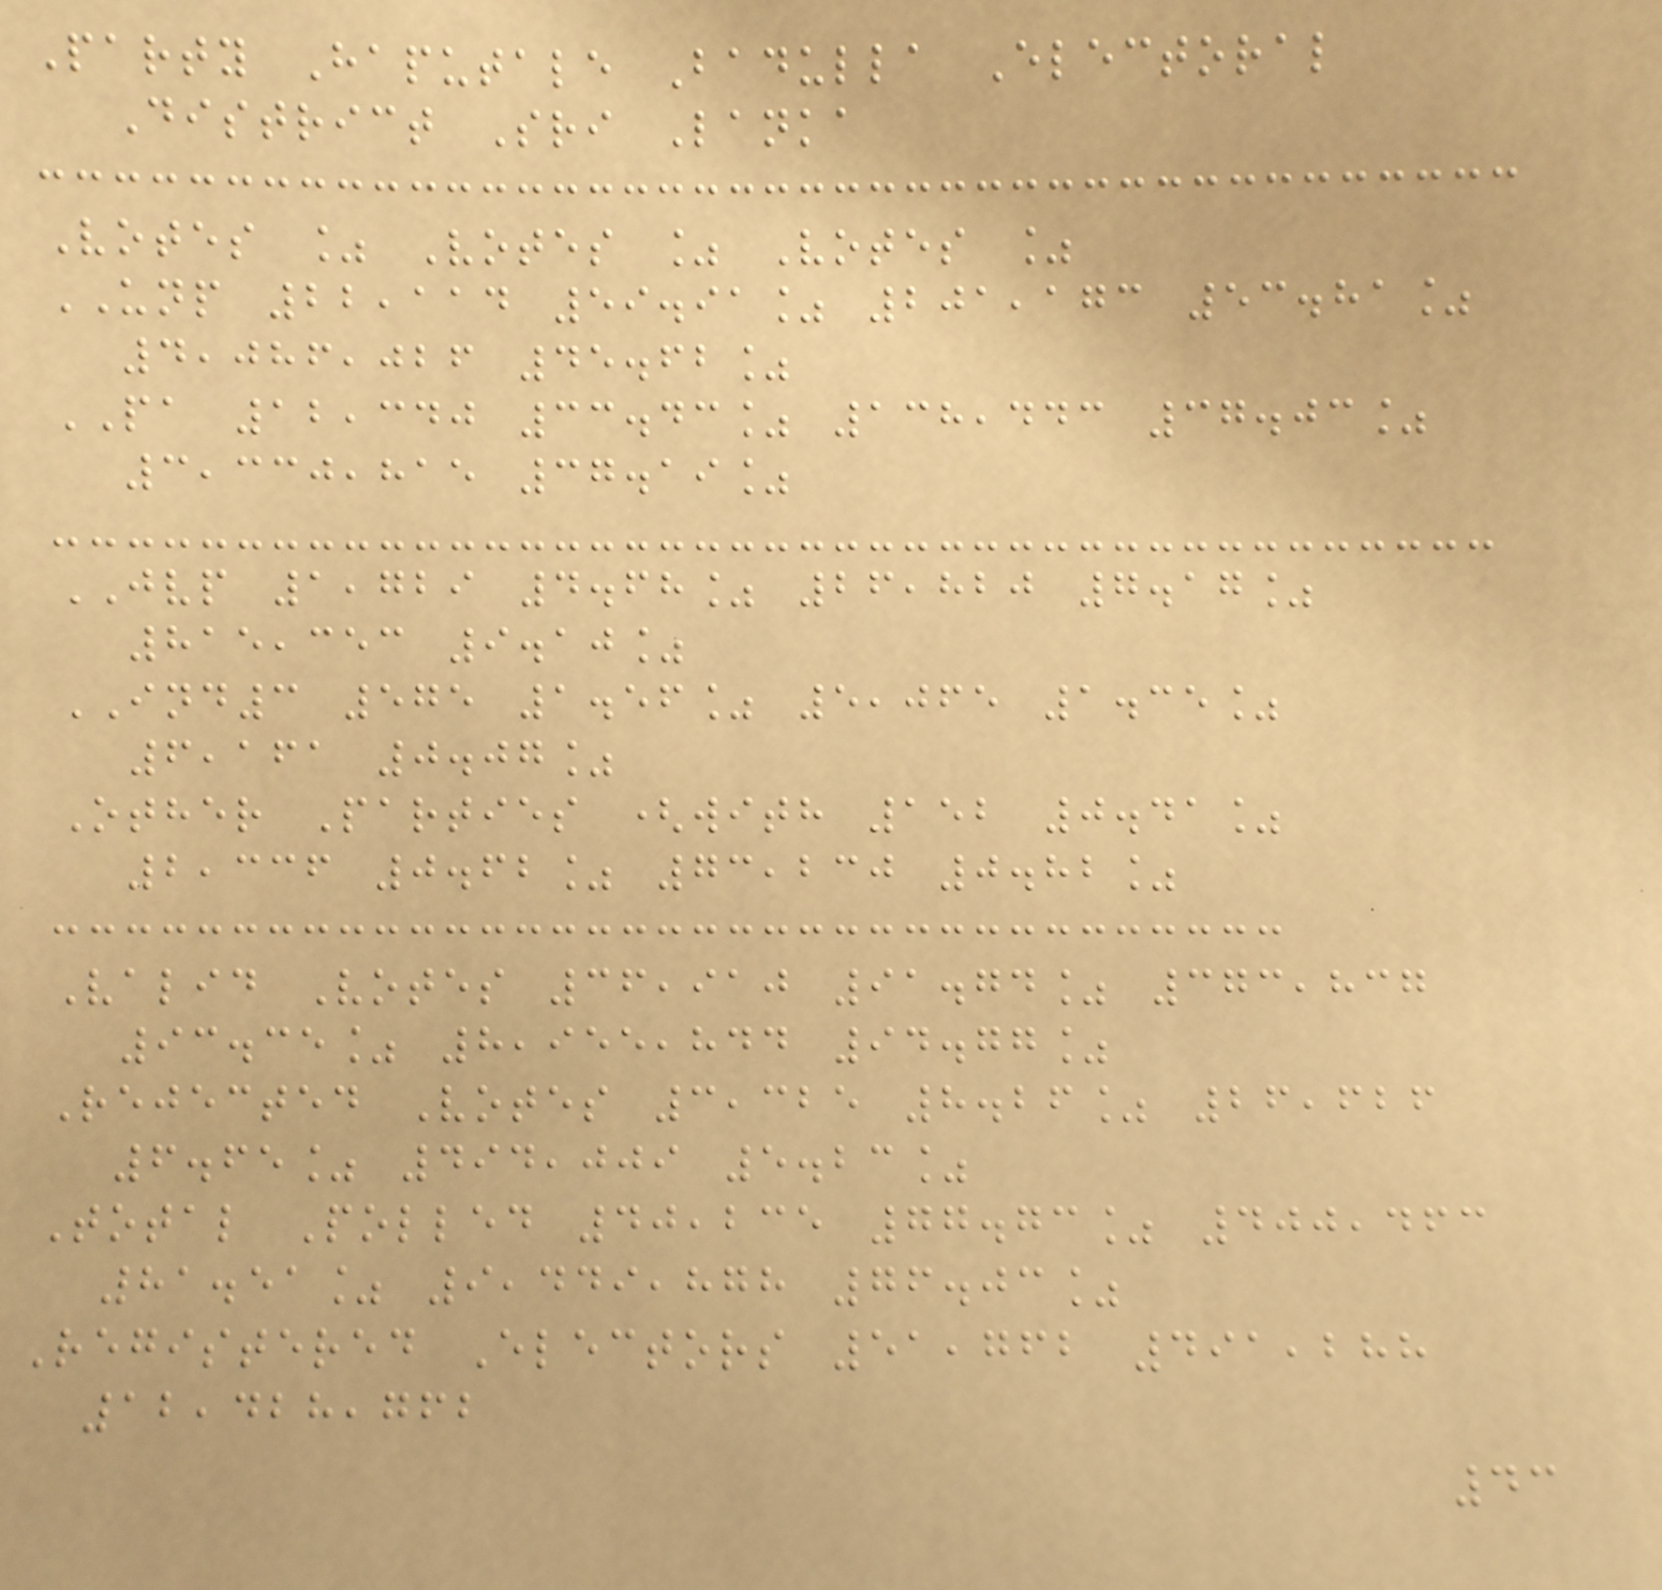Party Haputale Badulla Electoral
District Sri Lanka
Votes % Votes % Votes %
UNP 22,114 59.91% 201,173 53.81%
4,086,026 45.62%
PA 12,340 33.43% 138,443 37.03%
3,330,815 37.19%
JVP 1,729 4.68% 26,820 7.17%
815,353 9.10%
IND3 575 1.56% 5,065 1.35%
6,161 0.07%
Other Parties (with 152 0.41%
2,336 0.62% 73,230 0.82%
Valid Votes 36,910 91.74% 373,837
93.35% 8,955,844 94.77%
Rejected Votes 3,325 8.26% 26,626
6.65% 494,009 5.23%
Total Polled 40,235 77.73% 400,463
81.51% 9,449,878 76.03%
Registered Electors 51,762 491,288
12,428,762
43
